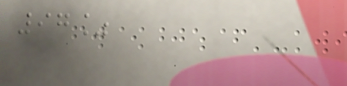97%
